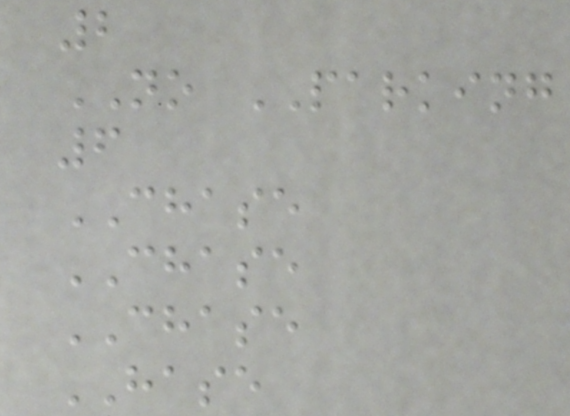2
NO PARKING
6
CHASE
CHASE
CHASE
HASE
